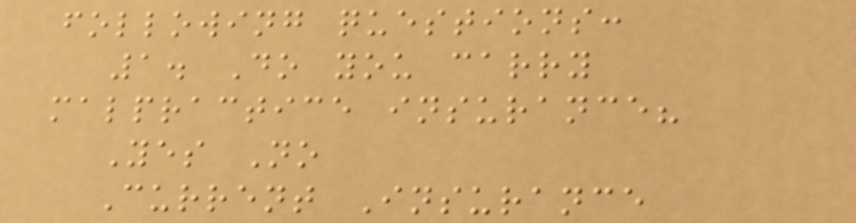following questions:
1. Do you carry
malpractice insurance?
Yes No
Current Insurance
